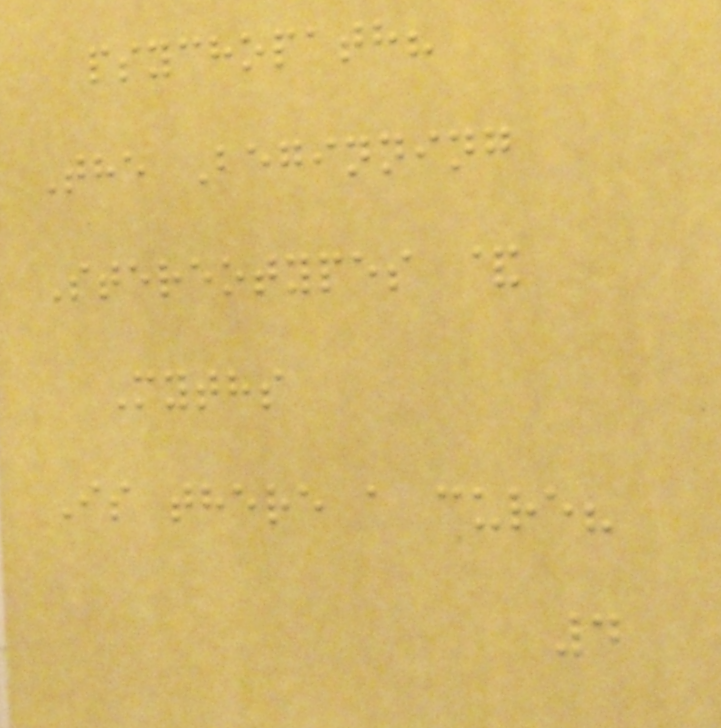psychopath?
The Beginning
Stereotypes &
Myths
Is there a cure?
4
